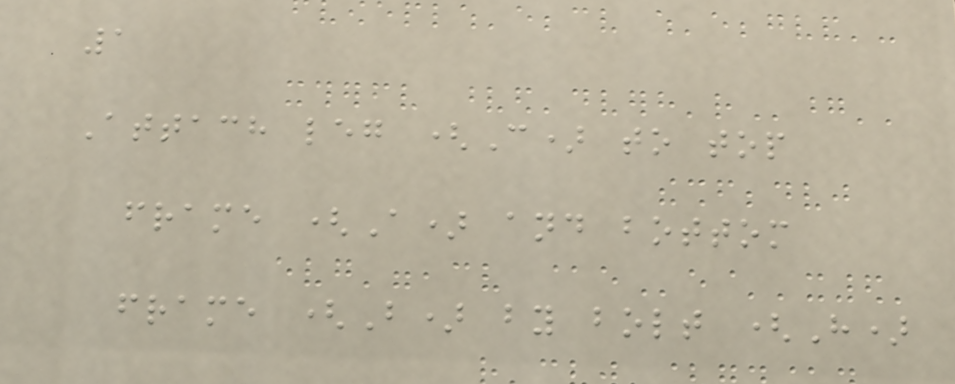1
Attach leg (C) to top
frame (A) and bottom
frame (B) by bolt (H)
